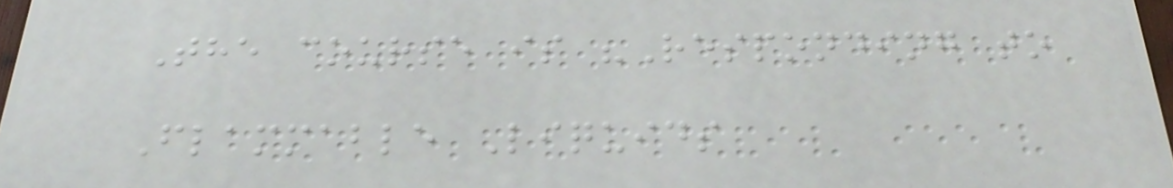The course is "Responding to
Flammable Liquids
